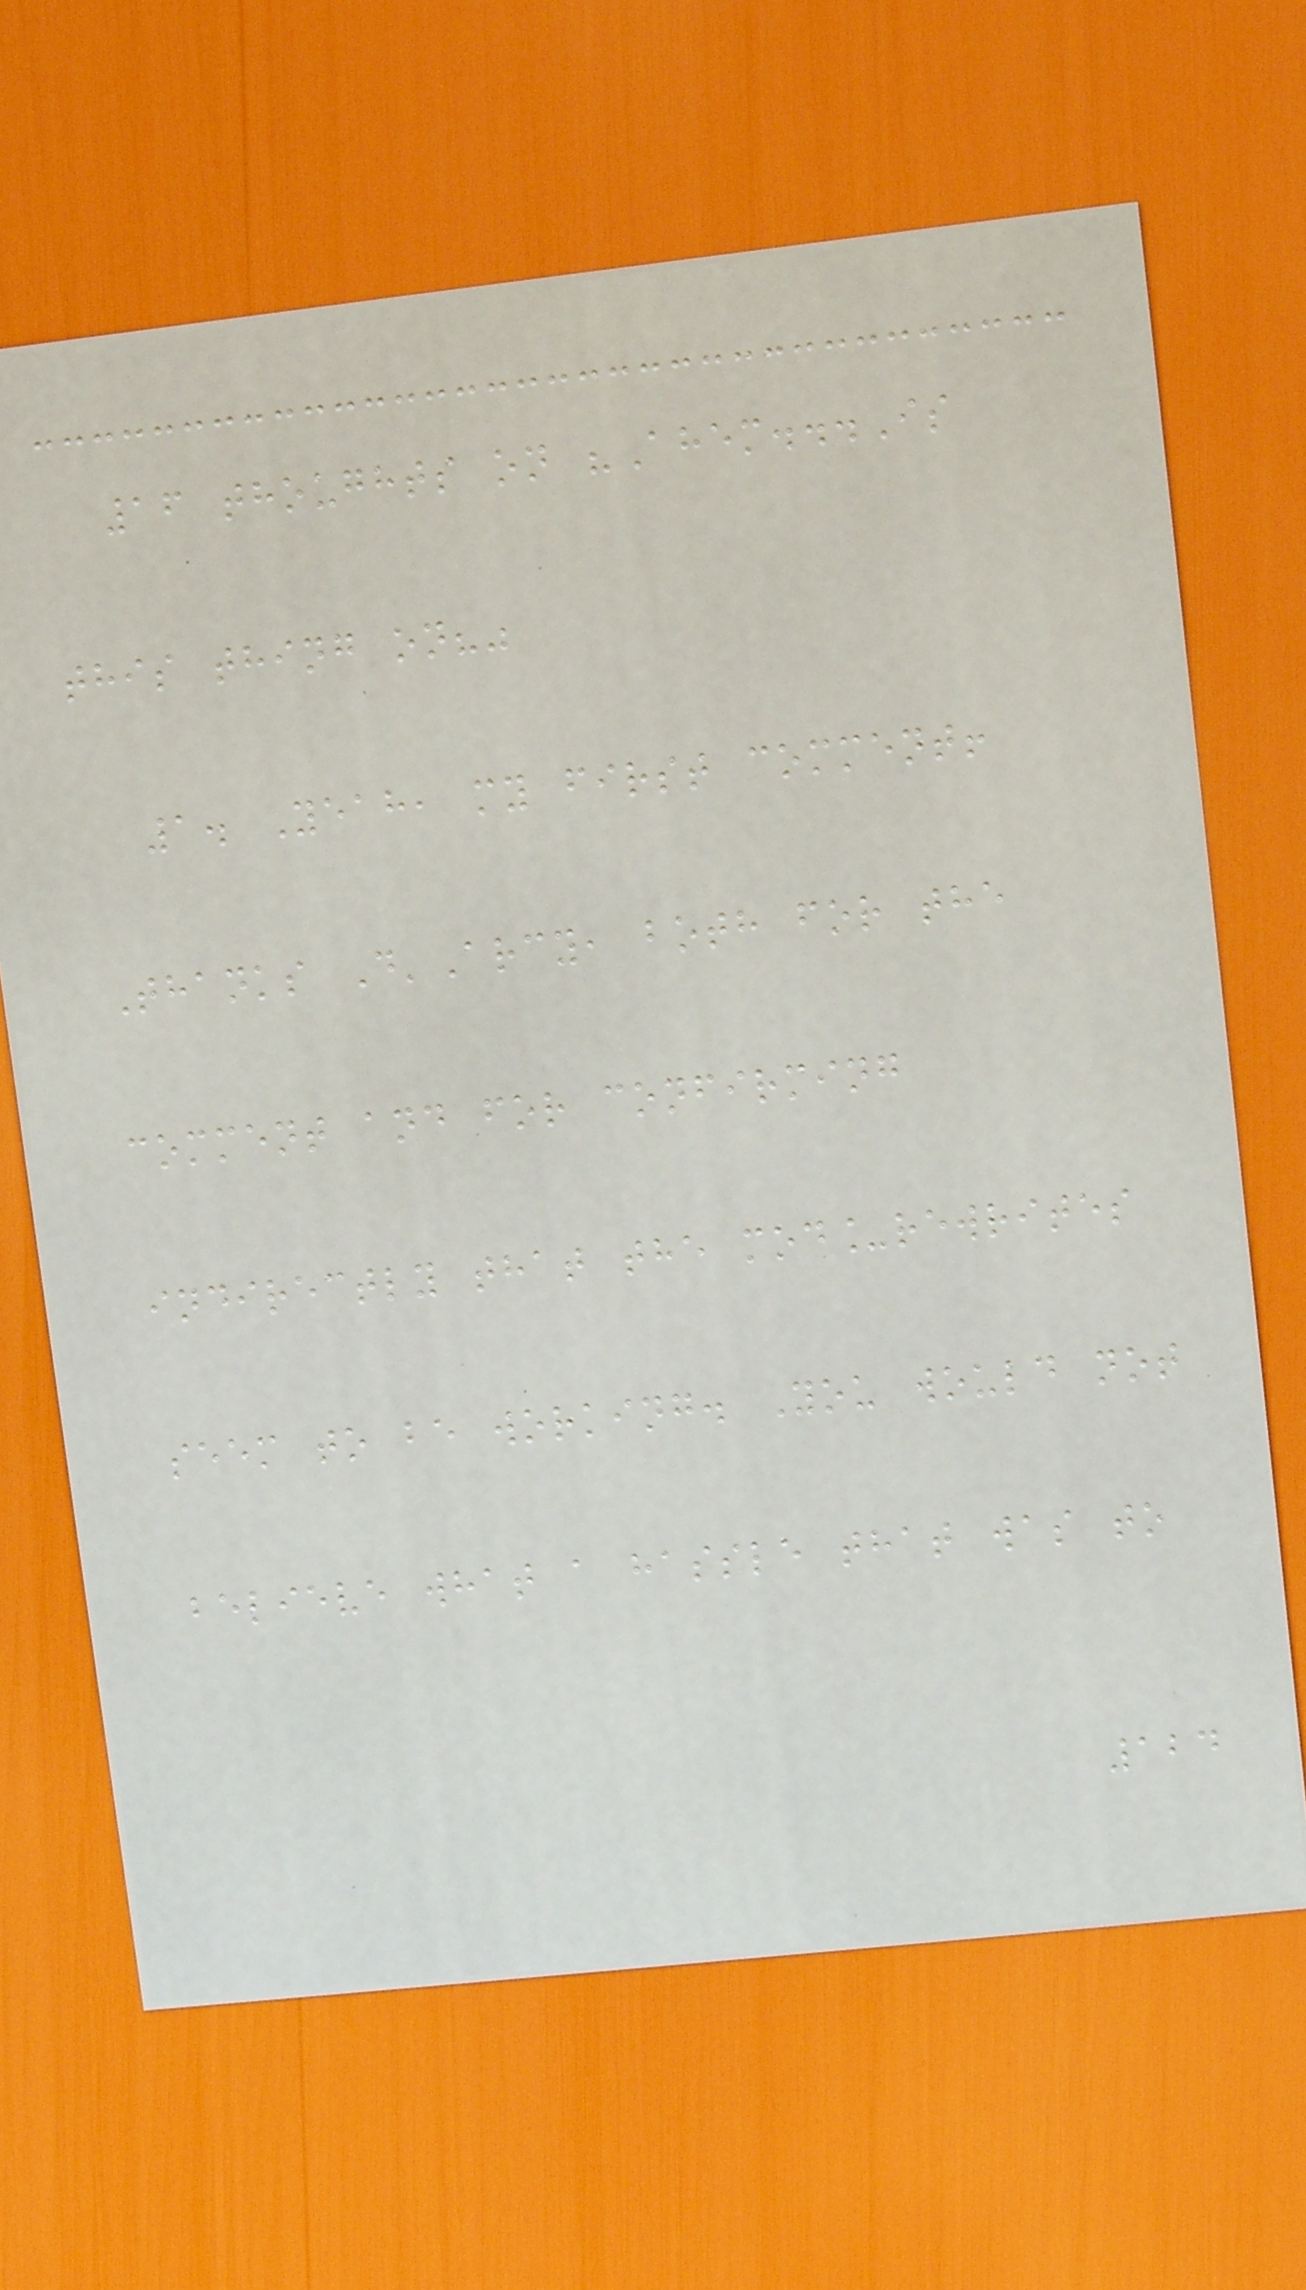16 thoughts on "Ahem...Is
this thing on?"
1. Yeah, my first comment!
Thanks D'Arcy, both for the
comment and for confirming
indirectly that the mod_rewrites
seem to be working. You would not
believe what a hassle that was to
124
